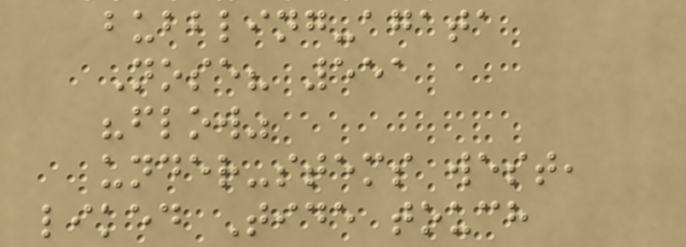bubbling-agata
Nose? 551
"flow"
under-stems west,
liked Tide touch
